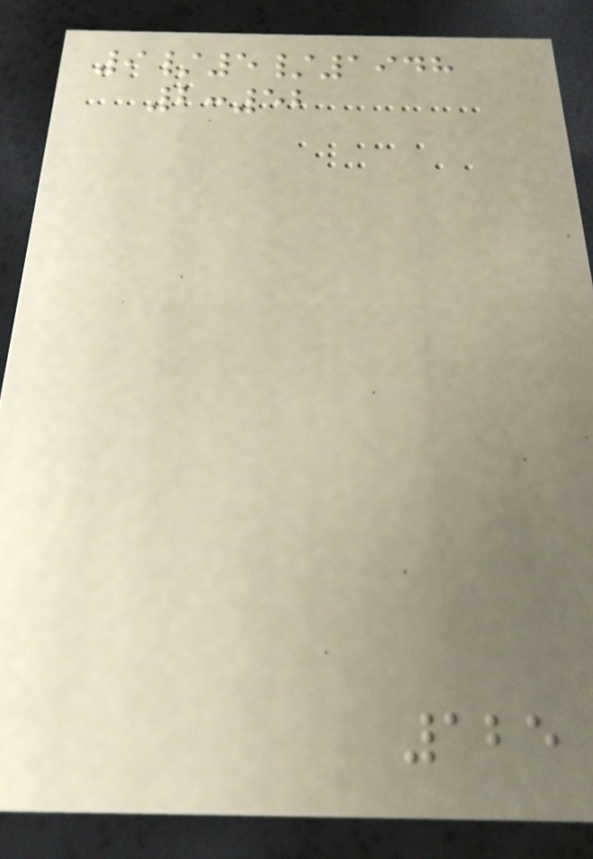9/5/1948
2:52
125
